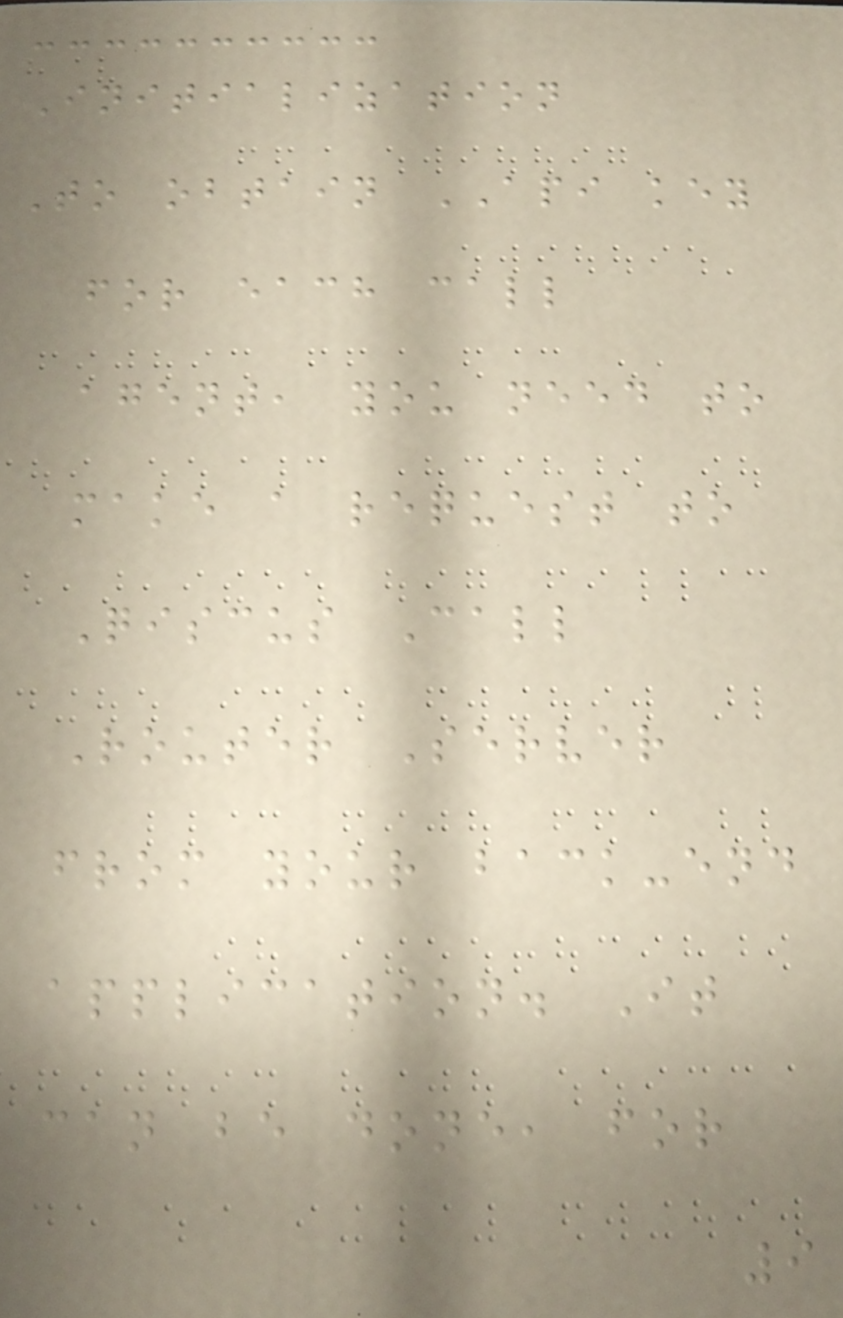Initialization
To obtain API key
for each call
agent, you need to
make a request to
Qiscus Call
Router Server
from your back-end
application. It
can be done, for
9
